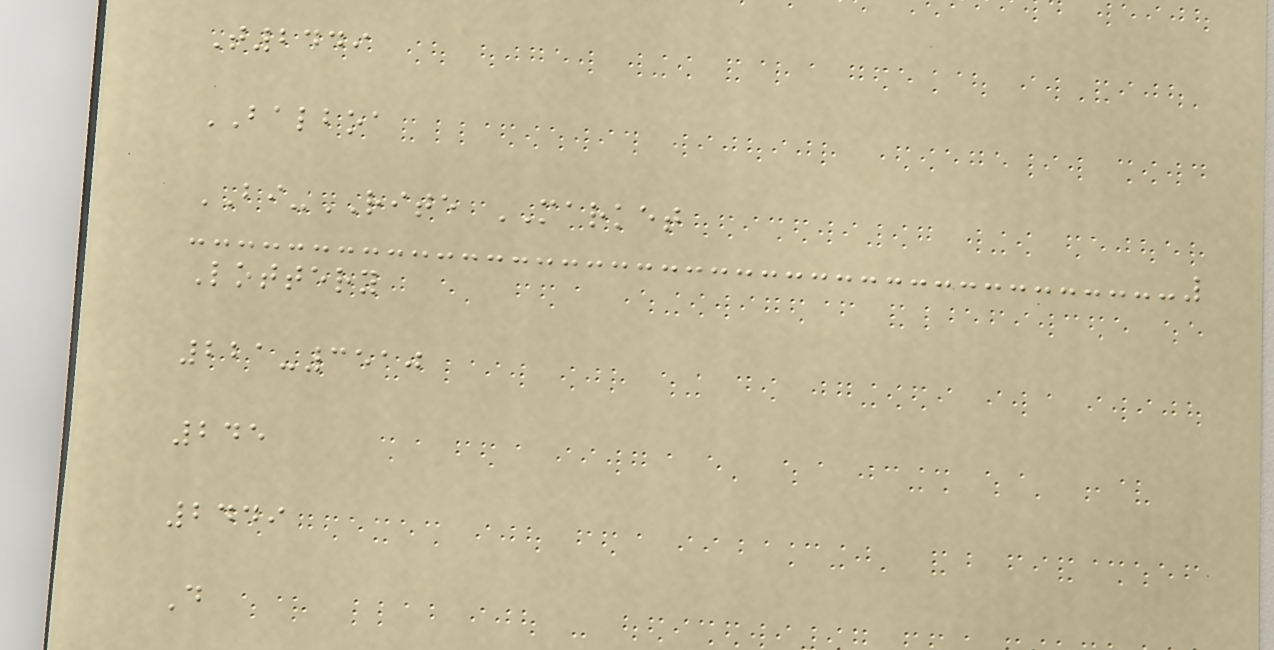T2449
BALBOA
BI-RITE MARKET
Lottery
221-3510
245
2449
D
